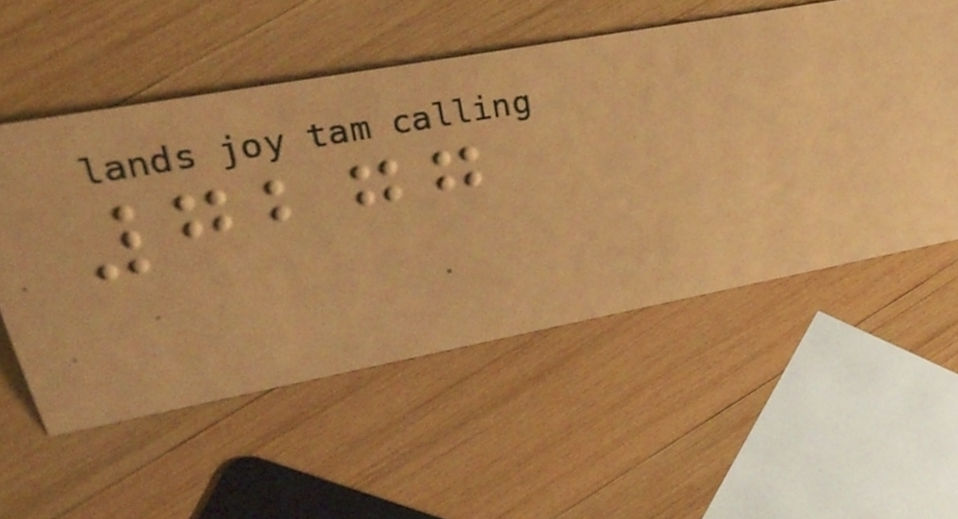7277
